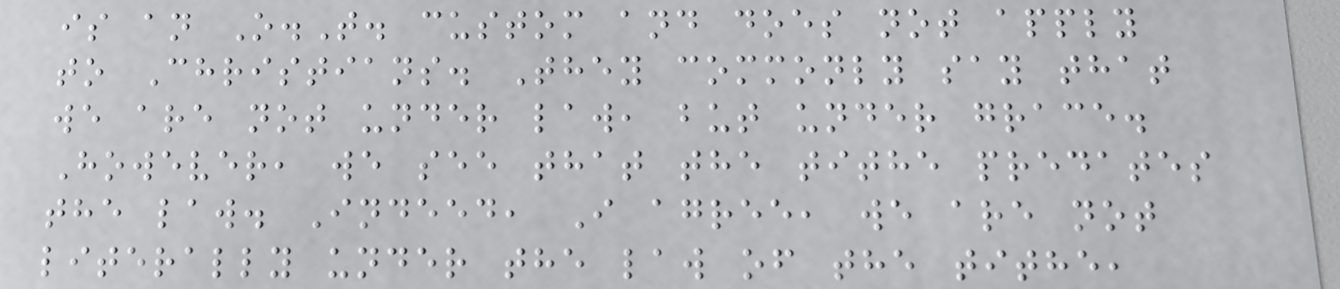is an O.T. custom and does not apply
to Christians. They commonly say that
we are not under law, but under grace.
However, we see that the tithe predates
the law. Indeed, I agree, we are not
literally under the law of the tithe,
